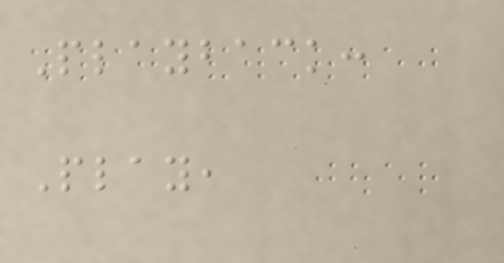Playback:
Play,
